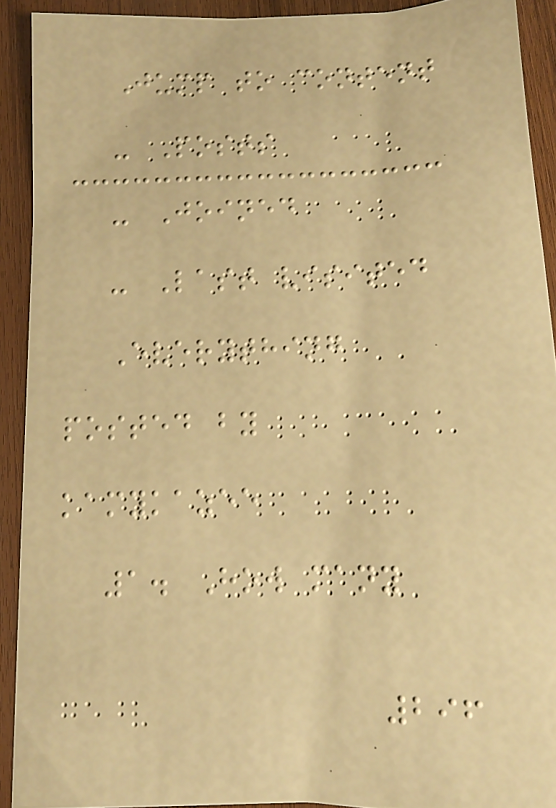Jump to content
- Posts
- Joined
- Last visited
Everything
posted by
kamykazee
1. How many
296
